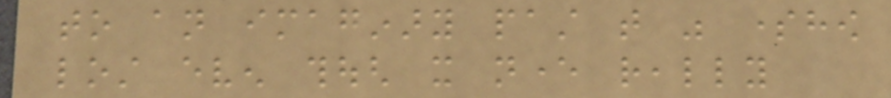to an imaginary past that was somehow
lost even though it never really
